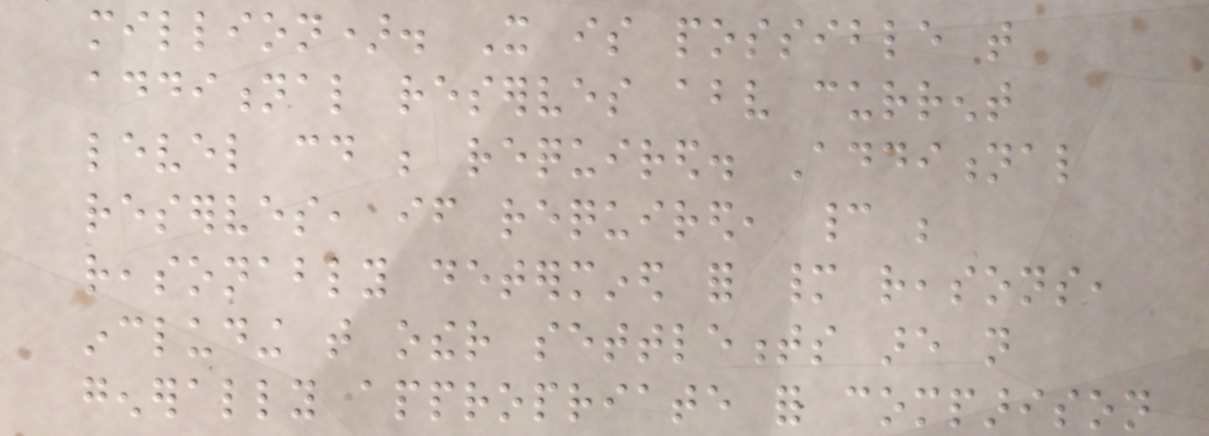million). It is possible that
additional reserves above current
level could be required. Additional
reserves, if required, cannot be
reasonably determined for many reasons,
including that other settlements are not
generally appropriate for comparison
